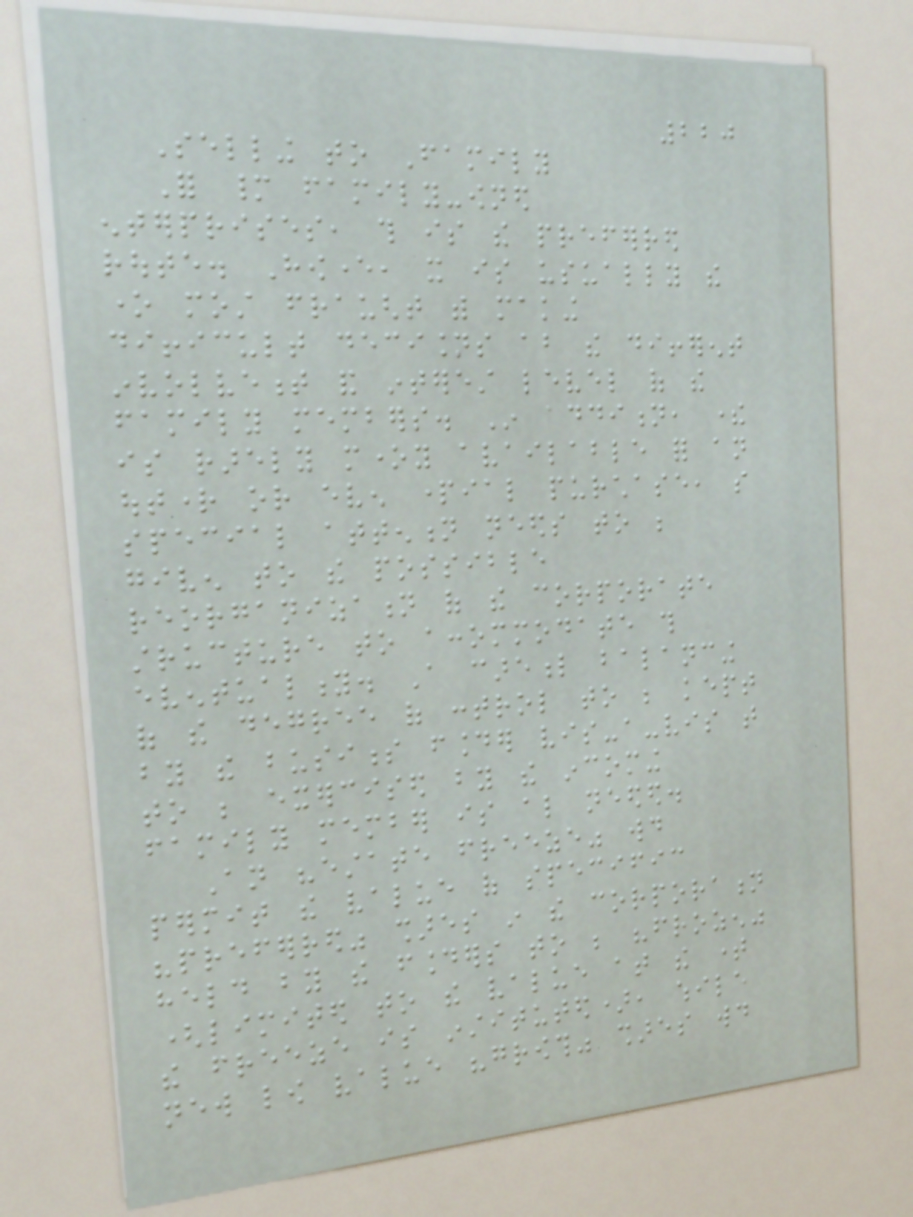220
Selling to Family
For many family-owned
enterprises, this is the preferred
route. However, it is usually the
one most fraught with making
difficult decisions about the different
involvement and interest level of the
family members. In addition, there
is rarely money available for an
outright or even partial purchase, so
special attention needs to be
given to the possible
reorganization of the corporate
structure to accommodate this
eventuality. A careful balancing
of the degree of control to be kept
by the business founder vis-a-vis that
to be exercised by the incoming
family member is also needed.
An "estate freeze" would
permit the value of specific
"preferred" shares in the corporation
held by the founders to be "frozen"
(limited to the value at the time
the freeze is instituted), while
new low value "growth" shares would
